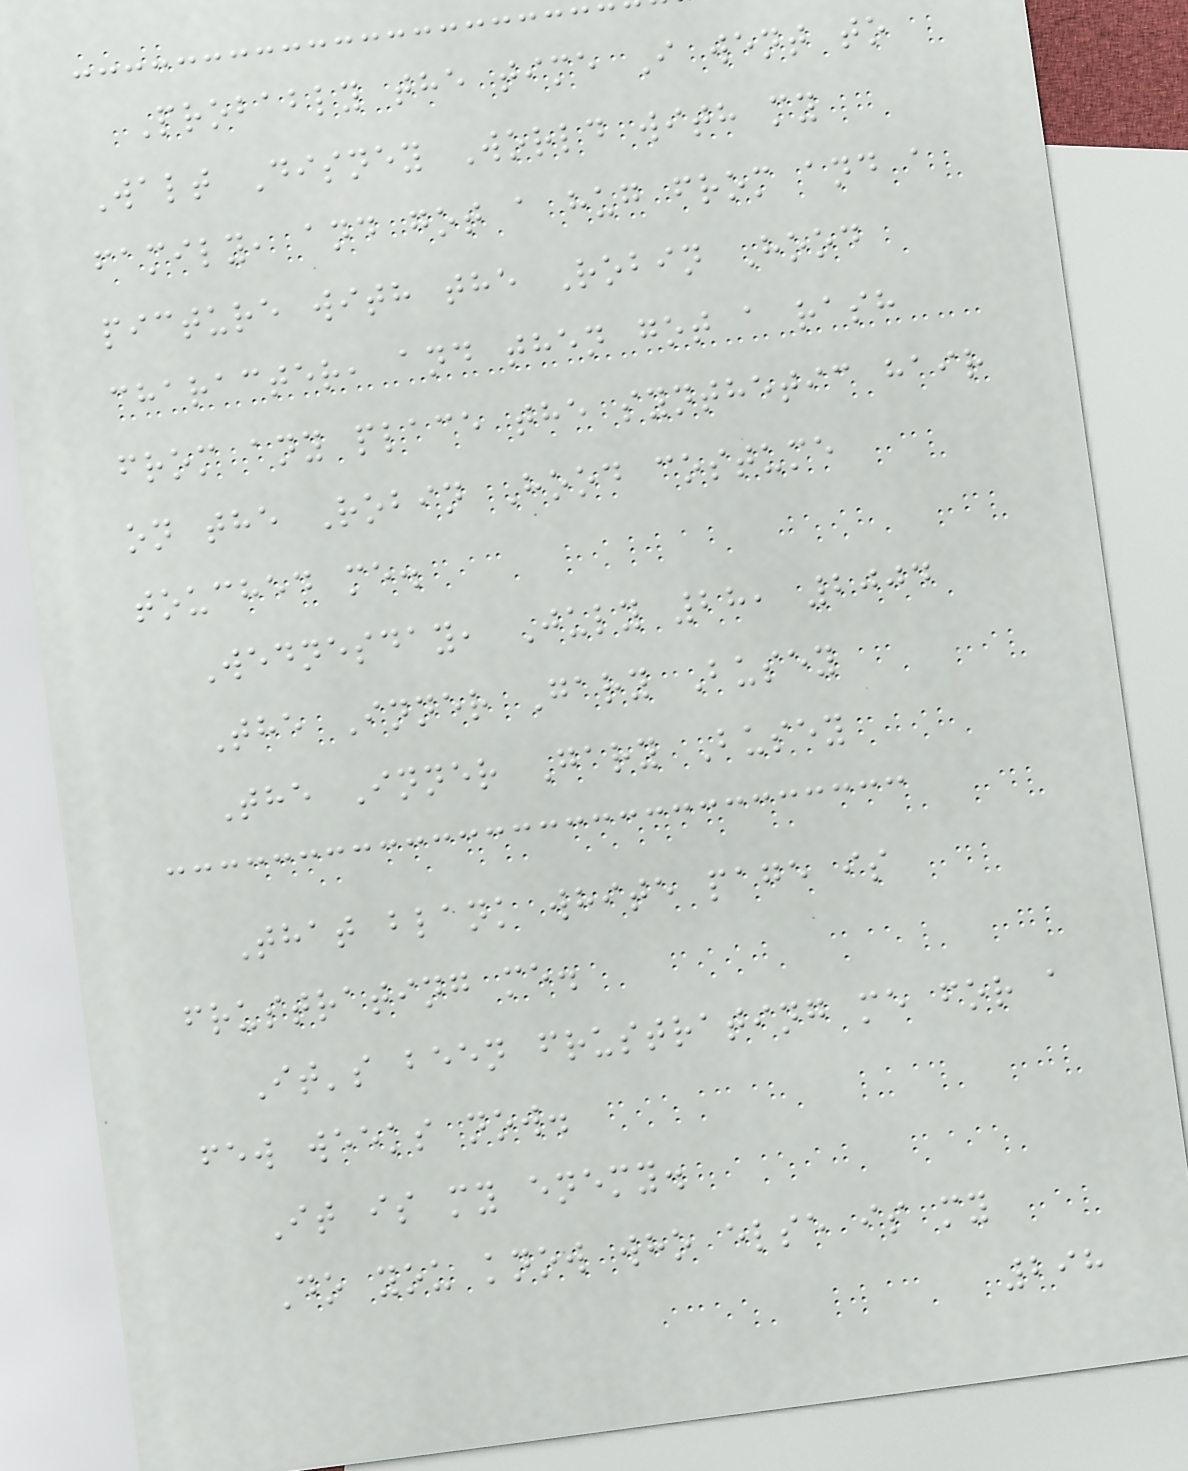Probably the time I went to
Walt Disney World with my
family, and got a hug from and a
picture with the Robin Hood
character, and then got a rash
from any place the synthetic hair
on the Robin Hood costume
touched me.
Wednesday, July 28, 2004
The Inner Gary Busey
The Inner Gary Busey
That blank white page is
frustrating me.
It's been frustrating me for a
few weeks now.
It is my enemy.
Do you know who else is my
298
